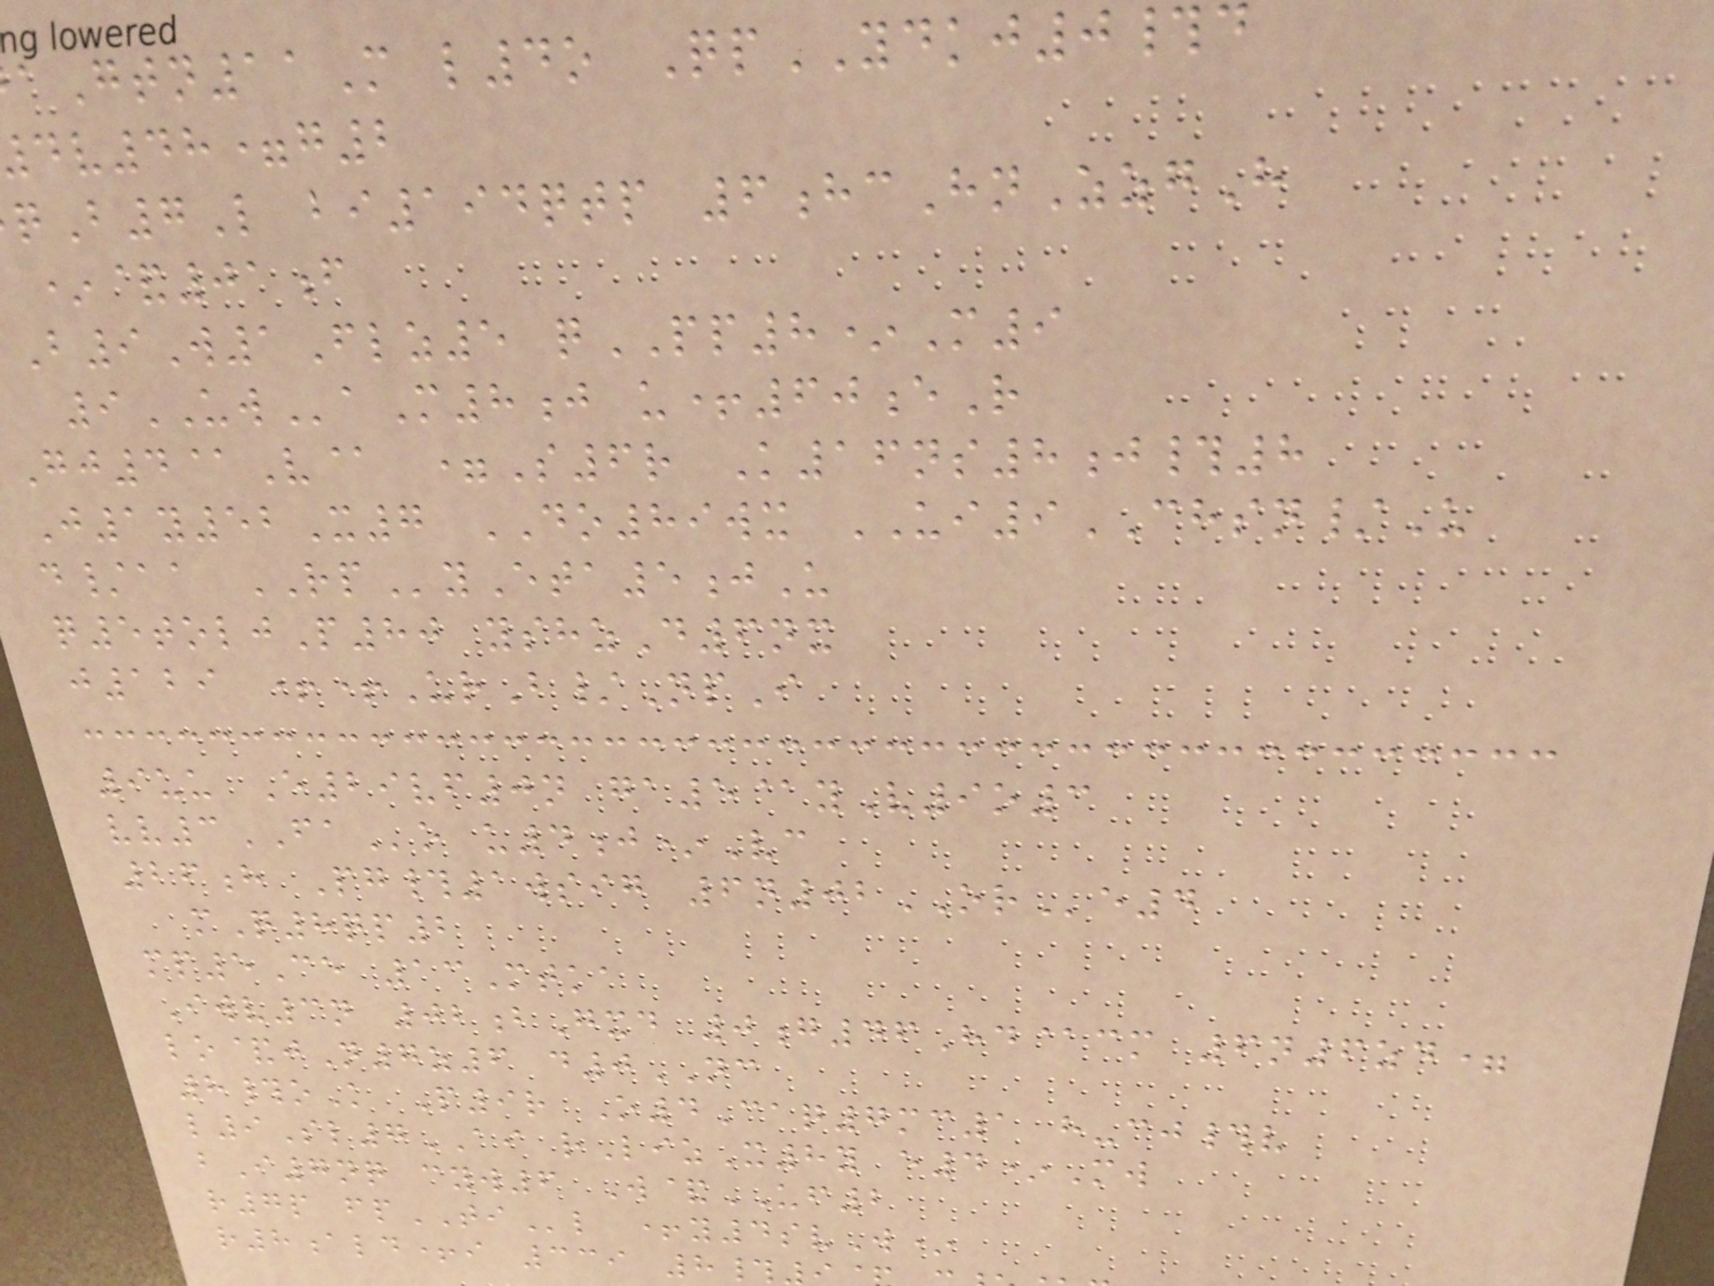Gtn11M l4o QpYDKJ0#d
v48=g2
qB7L bi194qtp 6hcHnZzgH
*&01f
B9W1Flz5 qPP8*M9
9UWaM8j u+60eR
Gj4@V@ =S6r K16ns8j#8
J1y52X7 DO89wx UI9CHSN/U
d/aa RPyEta5jU
q5toljP80 yshzD6nx
j129 ++UrB/NpI
9uu E29vf0n ga5@yV9o3
vv3FAo u4j*Vc
26h Pg#1wsig 6n02ORe4
mQ8qp2
mp5Ce 13Mtka
Iwv3n 02bGxd 0g46Hd@cm 6n6zd=
lo&jN7z6 d0NC
8#oK P9r O4Caq7mc1 h-cj#v
l9Sl7AI rLizX8y e4*Mw
bI7nq cyw6 W&UF2
r7p fpTIl +y4svW*
r8ald+i 339 8#
